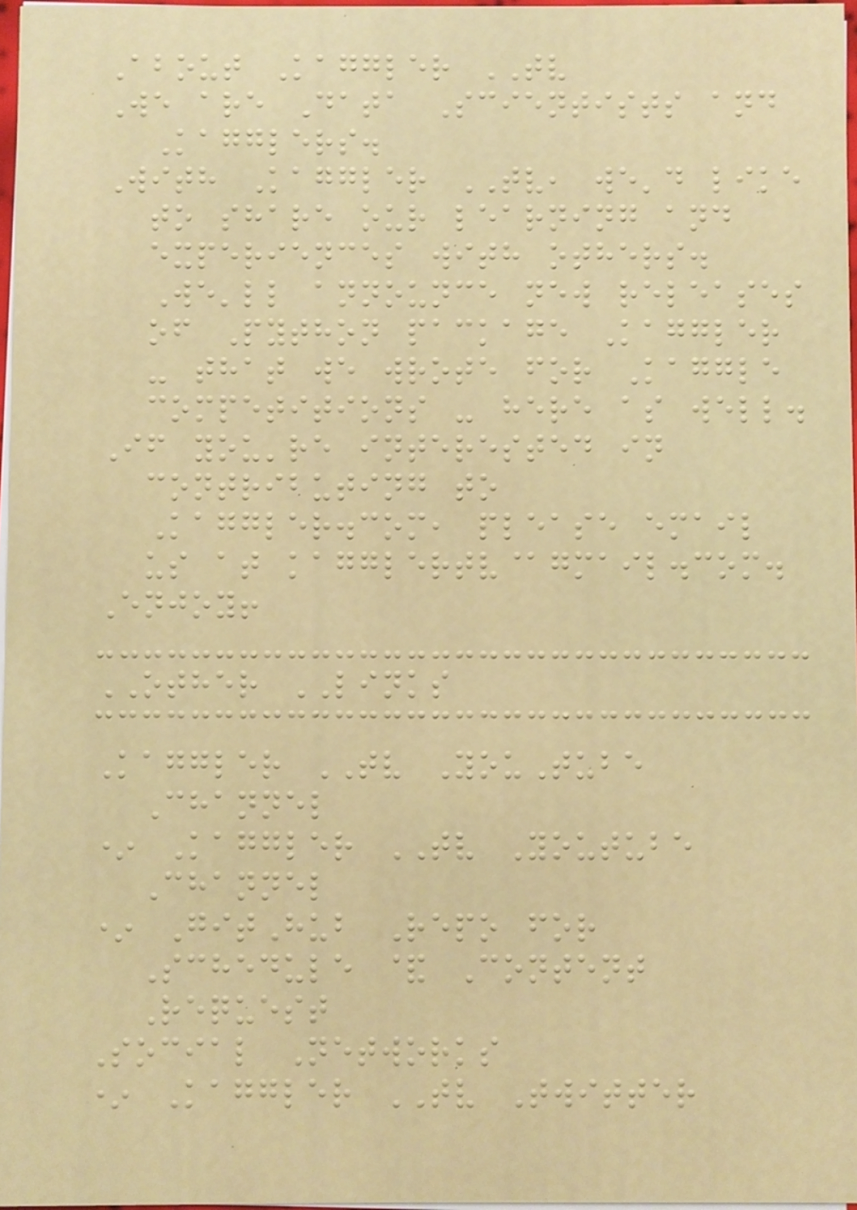About Kaggler TV
We are Data Scientists and
Kagglers.
With Kaggler TV, we'd like
to share our learning and
experiences with others.
We'll announce new releases
of Python package Kaggler
- that we wrote for Kaggle
competitions - here as well.
If you're interested in
contributing to
Kaggler.com, please email
us at kagglertv@gmail.com.
Enjoy!
OTHER LINKS
Kaggler TV YouTube
Channel
* Kaggler TV Youtube
Channel
* GitHub Repo for
Schedule & Content
Request
Social Networks
* Kaggler TV Twitter
